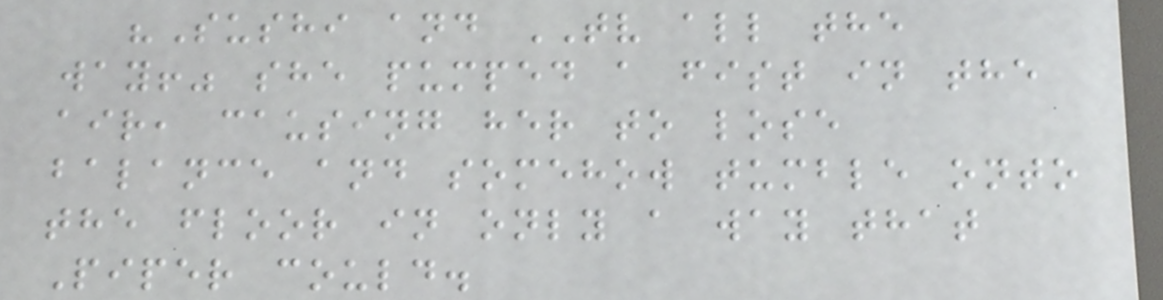"Sushi and TV all the
way!" she pumped a fist in the
air, causing her to lose
balance and somehow tumble onto
the floor in only a way that
Piper could.
